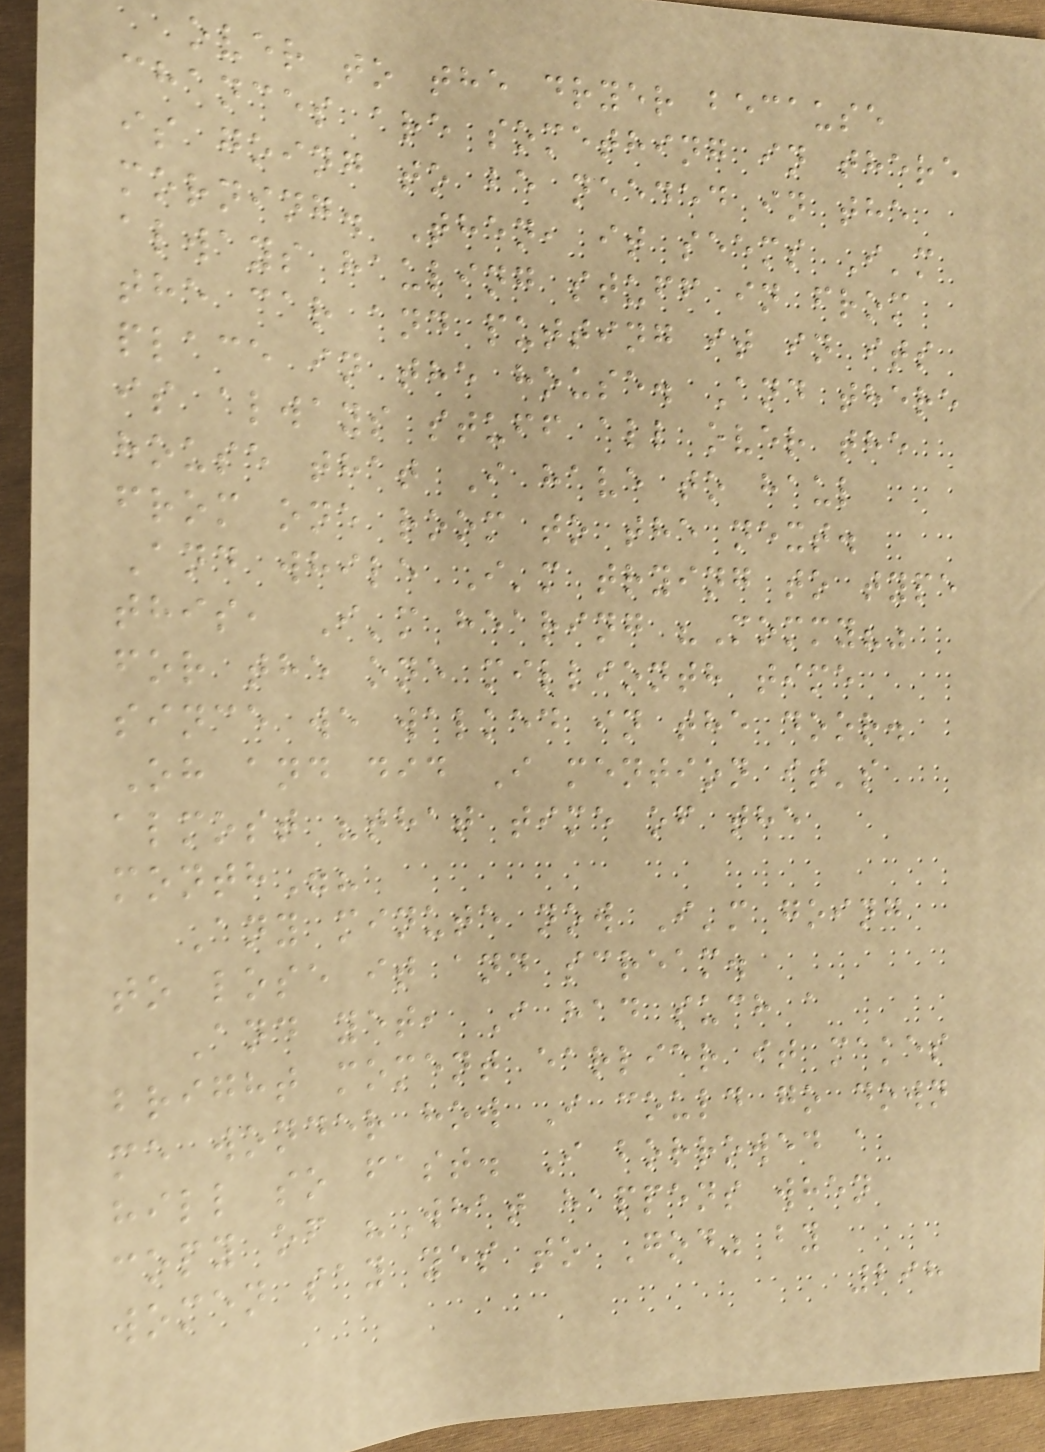over to the dryer because
chances are something in there
is going to be needed in the
morning. Then, it seems I'm
always hauling stuff in from
the car and putting it in its
place in the house. And there
is always stuff all over the
house that I have to haul
from one room to the next.
And while I'm trying to type
this, I'm hearing "Mommy?"
for the one millionth time
since we walked in the door.
Oh and did I mention it's
almost "that time of the
month"?
Any minute now I'm going
to lose it and scream.
And yet, I had such a
bright moment earlier it makes
me wonder how I could go down
hill so fast. I borrowed a
copy of "What happens when
women say yes to God" by
298
